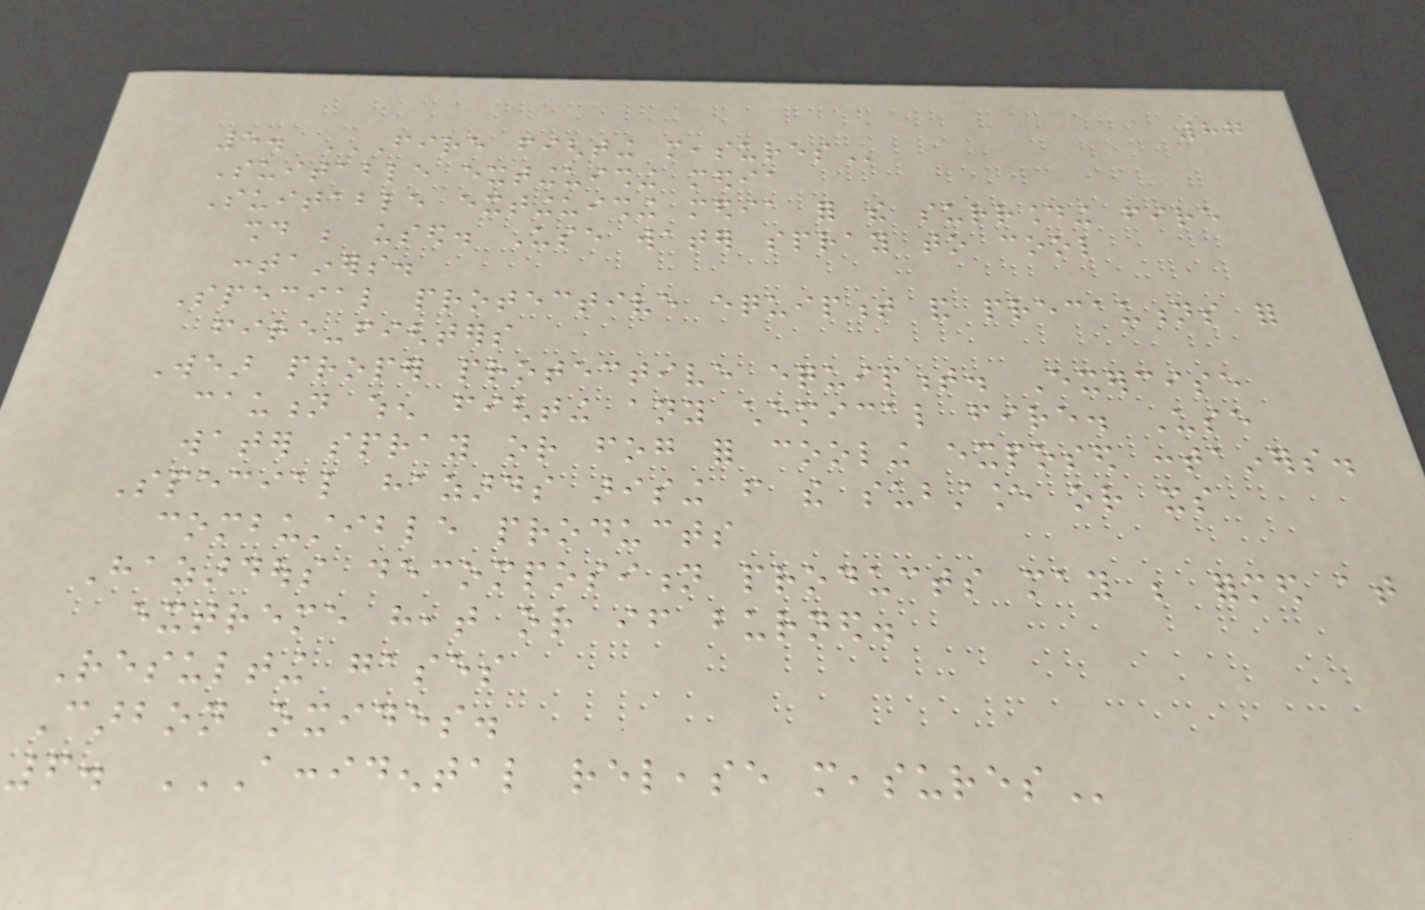87
5. FIRE FIGHTING MEASURES
Suitable extinguishing media
Suitable extinguishing media for the surrounding fire
should be used. Use water spray to cool
containers.
Special protective equipment and precautions for
fire-fighters
Wear proper protective equipment. Exercise
caution when fighting any chemical fire. Use
water spray or fog for cooling exposed containers.
Special hazards arising from the substance or its
combustible products
Hazardous decomposition products may be formed at
extreme heat or if burned.
Resulting gases
Carbon oxides.
6. ACCIDENTAL RELEASE MEASURES
